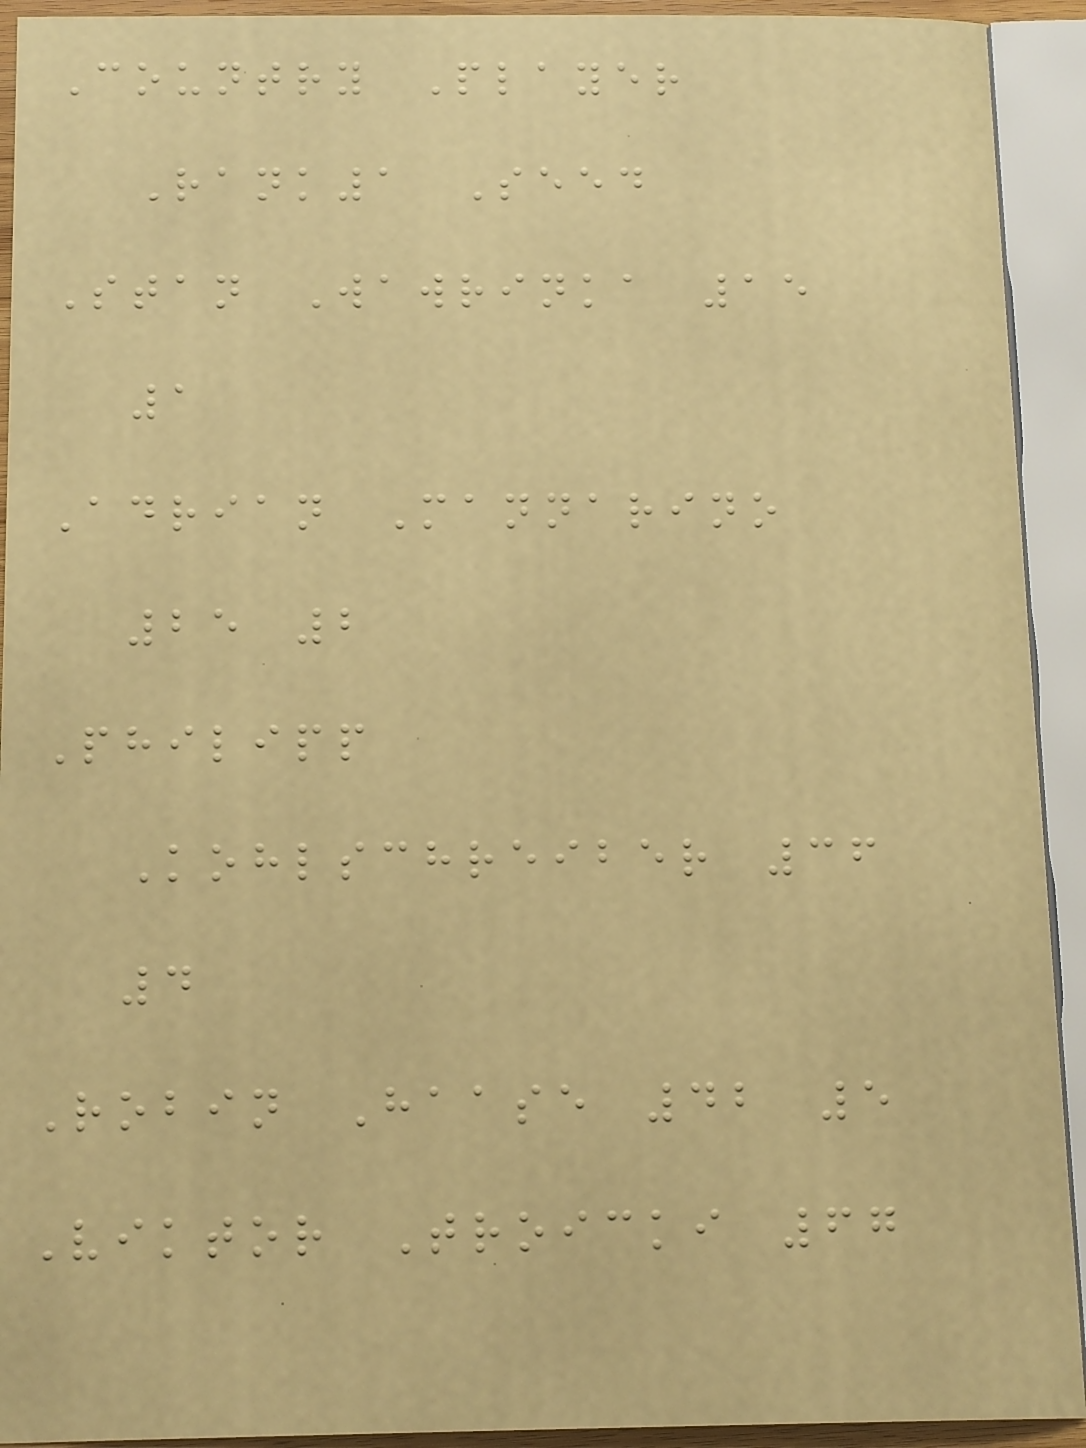Country Player
Rank1 Seed
Stan Wawrinka 15
1
Adrian Mannarino
25 2
Philipp
Kohlschreiber 36
4
Robin Haase 42 5
Viktor Troicki 67
